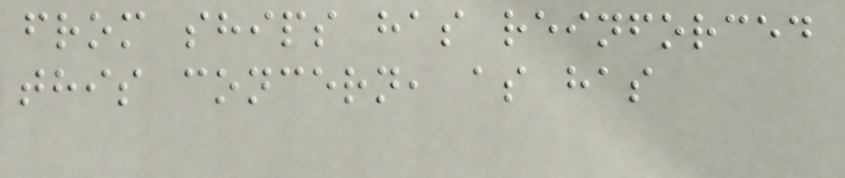from ships has reinforced
this concern, as has
